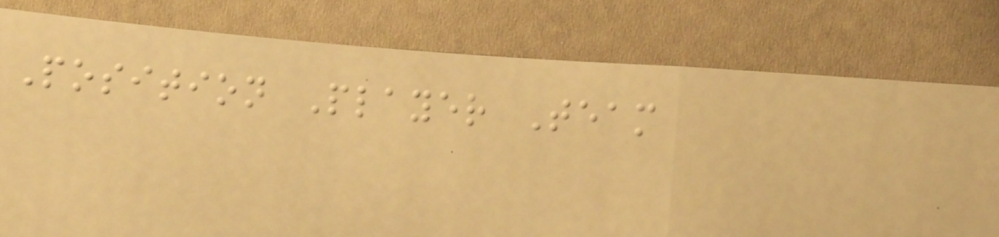Position Player Team
